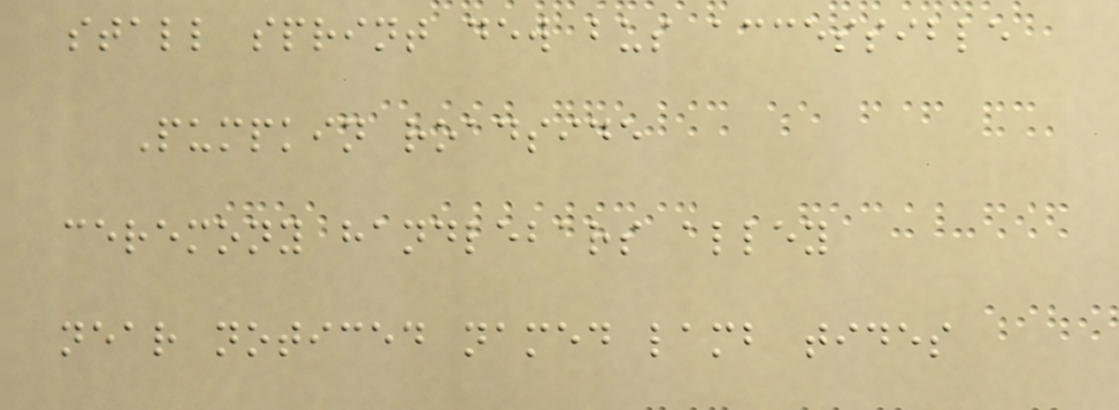stall sprint dew bus accessible
Pumpkin roadside
ceremony handlebars alley
near noticed named lamb tides
